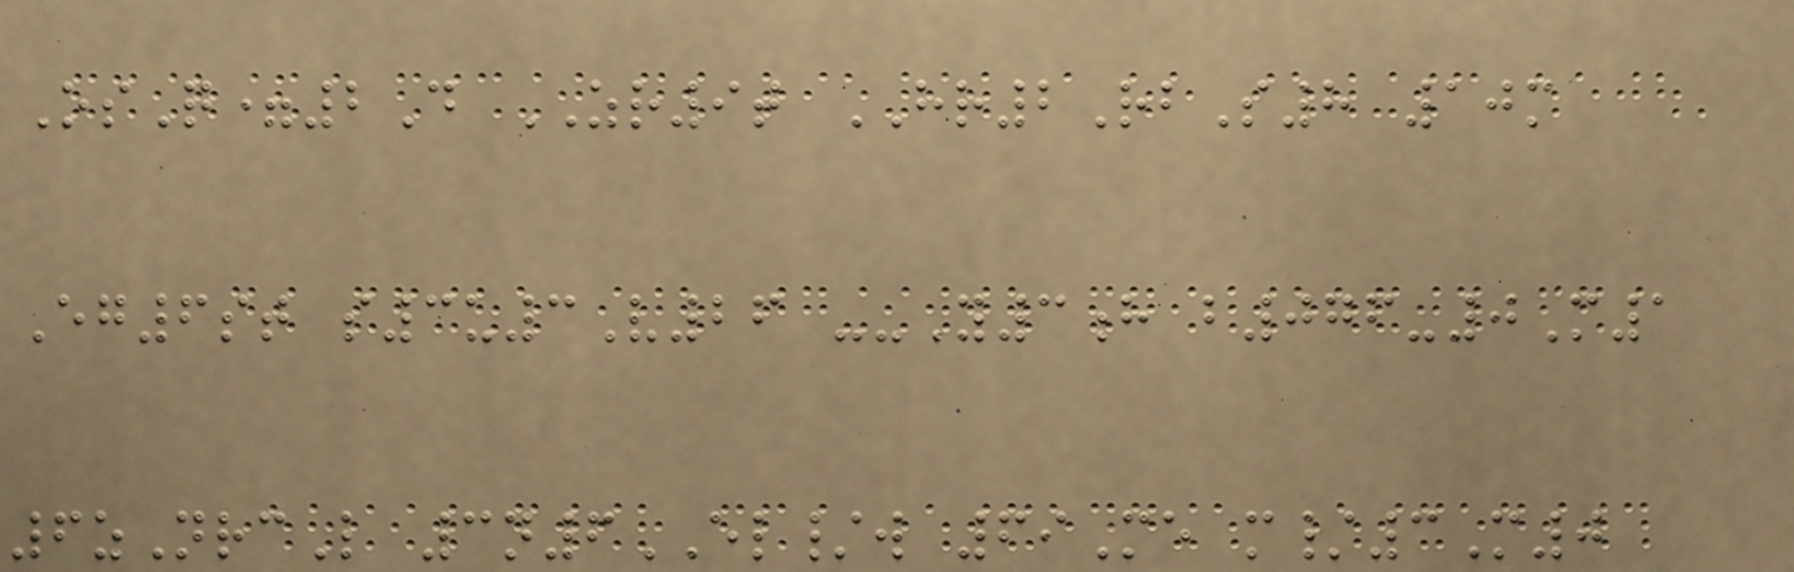OsQ=2D ZR9t HR2RbS8 10m
Eg6st s3u3V26 --Y3h b076-0M1
6zNrcL 3n6EL/w 69Me m/3M0
